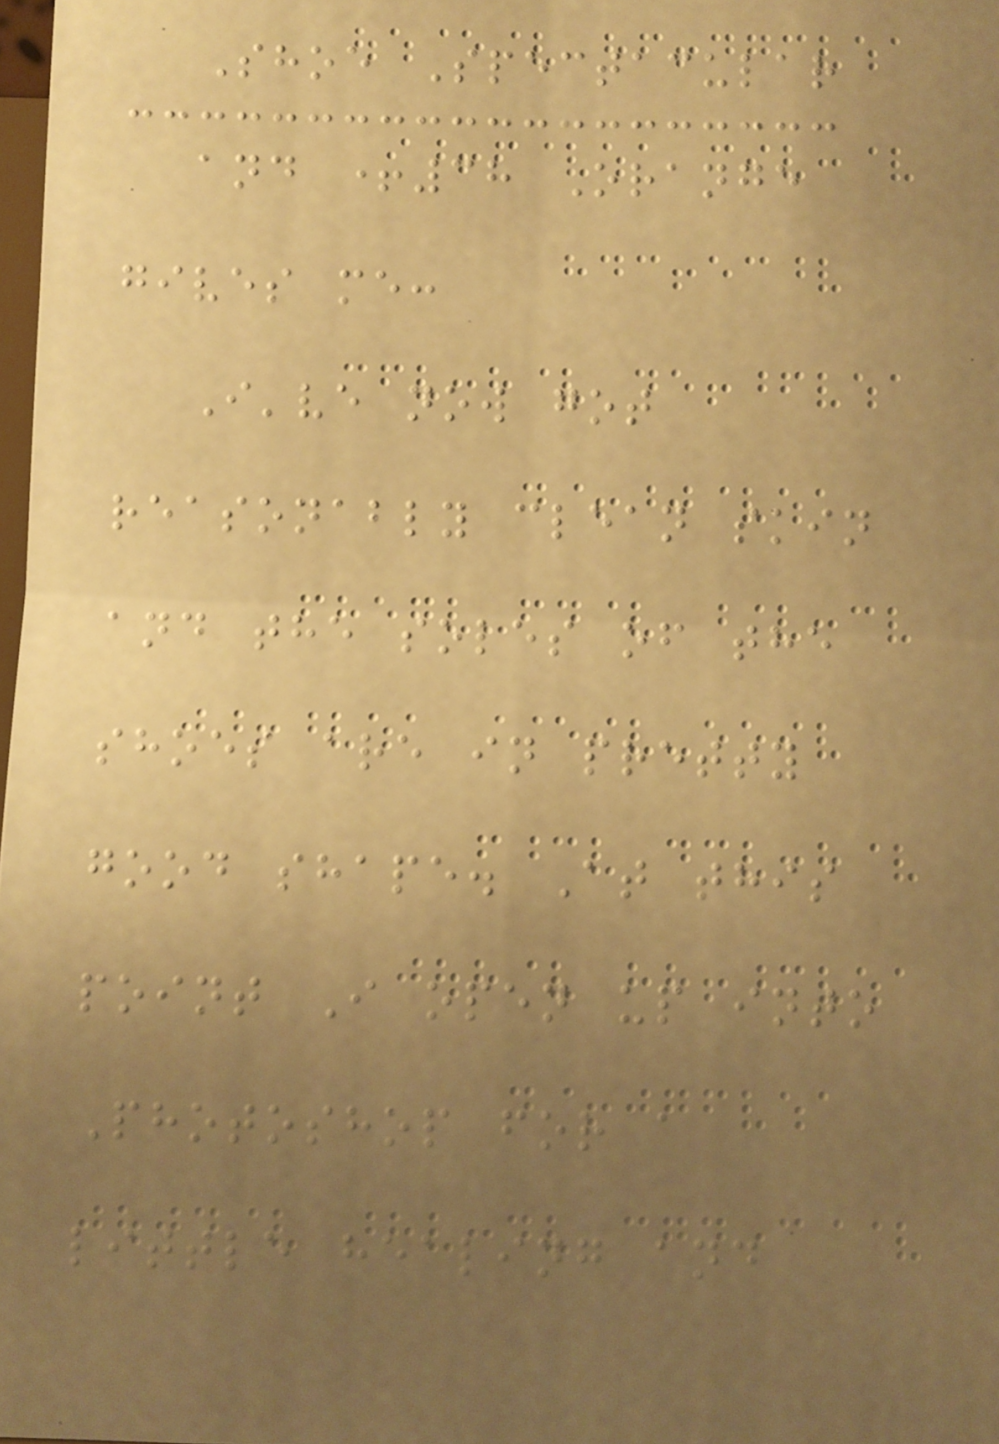Shoe Spectacular
and +38 Orange
gives me:
I've now got
reasonably clean skin
and the soles of the
shoes are in pretty
good shape. At this
point I open up into
Photoshop for a
little healing and
